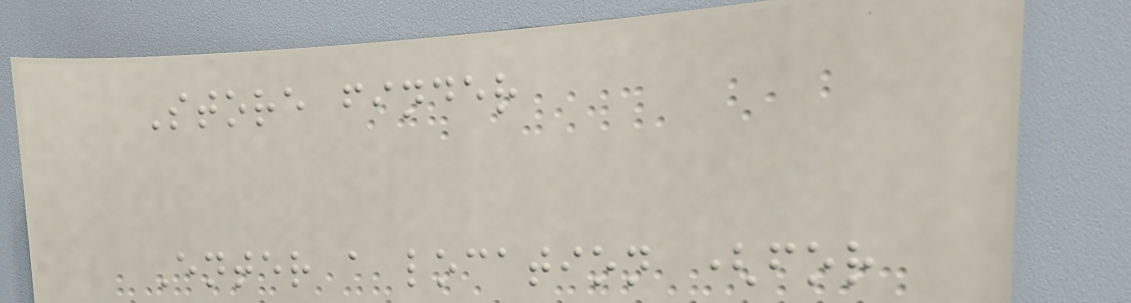Store finder
Enter a location (for
